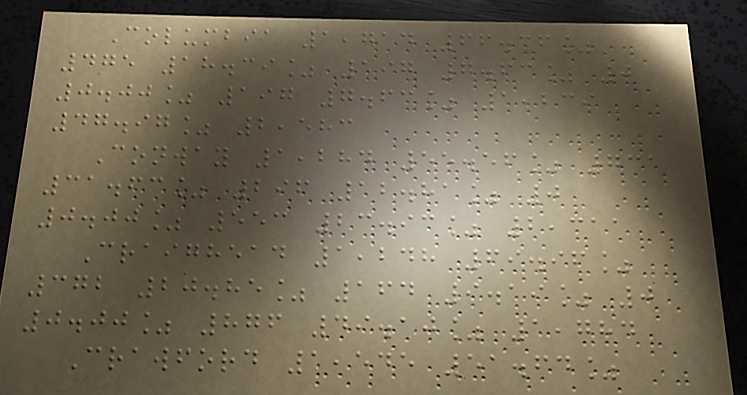Columbia 1,714 66.36%
475 18.39% 197 7.63% 0
0.00% 197 7.63% 1,239
47.97% 2,583
Conway 1,284 55.56% 731
31.63% 296 12.81% 0
0.00% 553 23.93% 2,311
Craighead 1,248 69.96%
372 20.85% 164 9.19% 0
0.00% 876 49.10% 1,784
Crawford 1,545 51.64%
